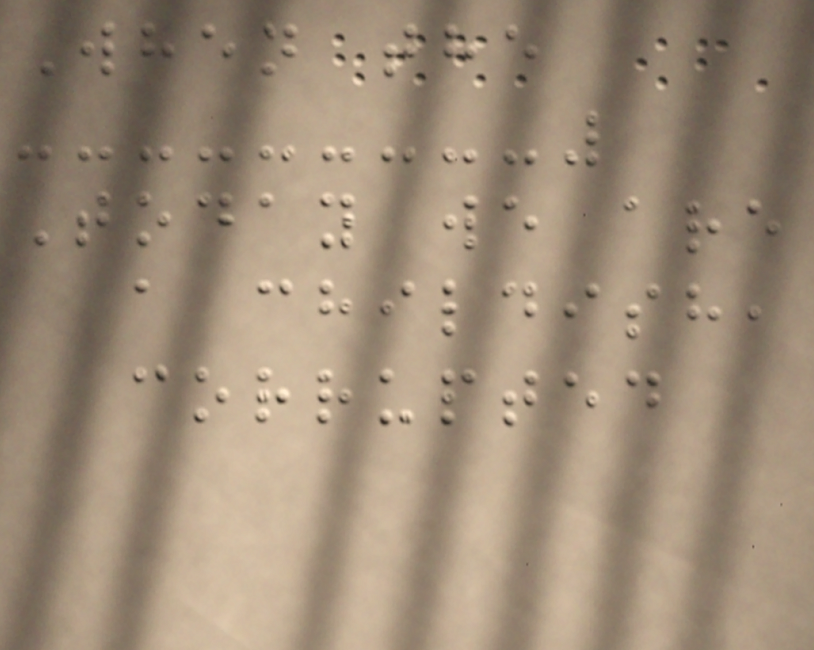When the
Today we are
a childish,
corrupted
